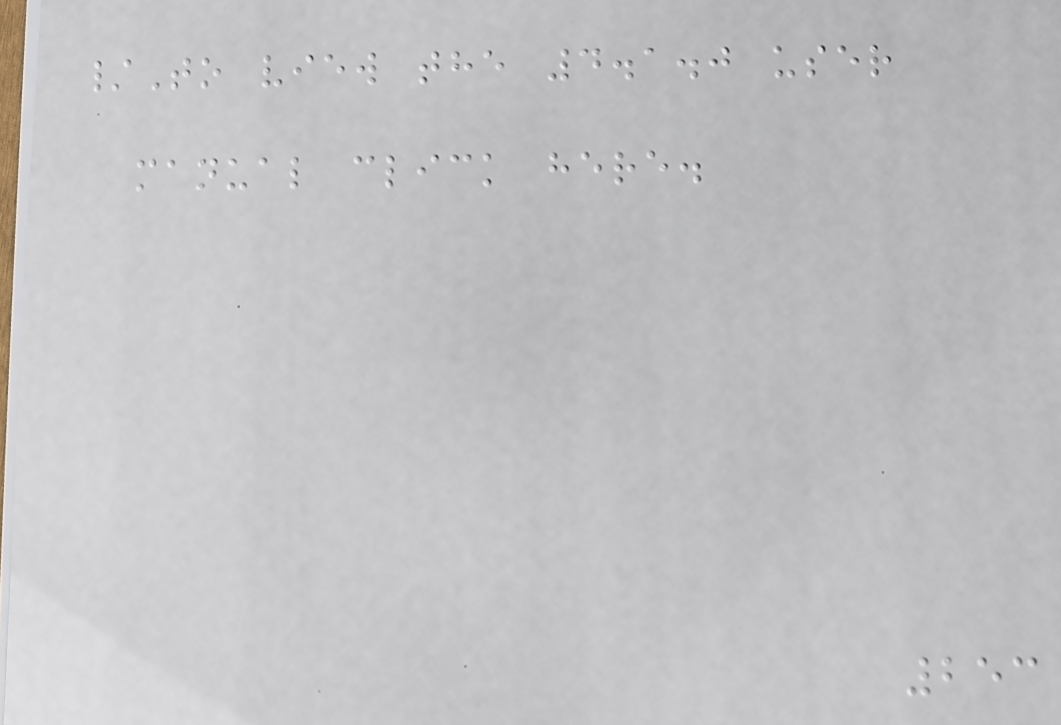/To view the 4.1.0 user
manual click here.
253
